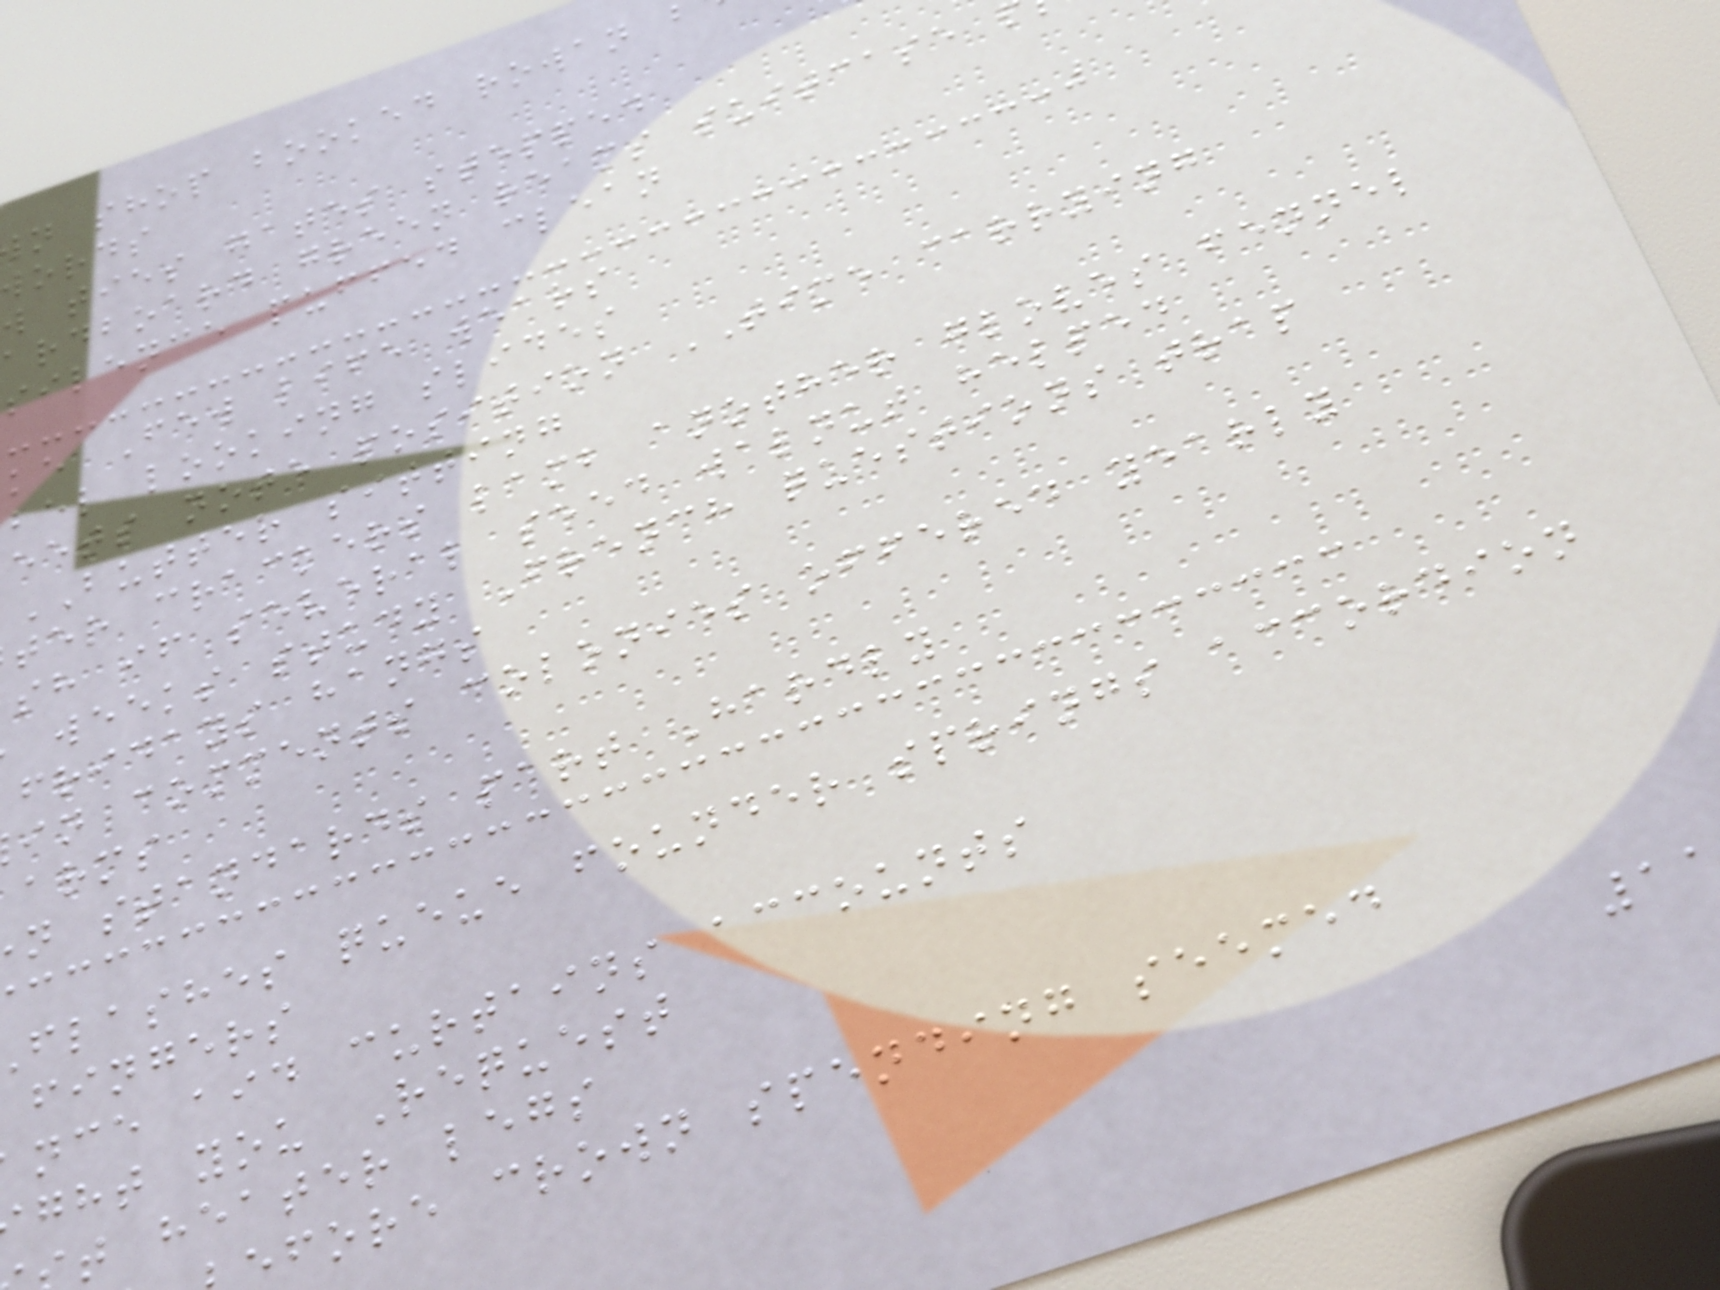n shop booked rowan
ords
w ties gates stepped
ardboard green reams suitcase
silence puffed clean
ke Few life wears
bel looking slides
eets note position TIME carrying
BUTTER sitting
ter crackers lamb another gloves fennel
sh if several seed walnut helped
weeks study French questions trap
fridays hangs
in comments colonies offered yearly
arms
n standards part Hardly
flashes queue founder springs accordion
fingers
nce aid curtains accounts
ght you Request
t heater legs
efore crown spending seemed
